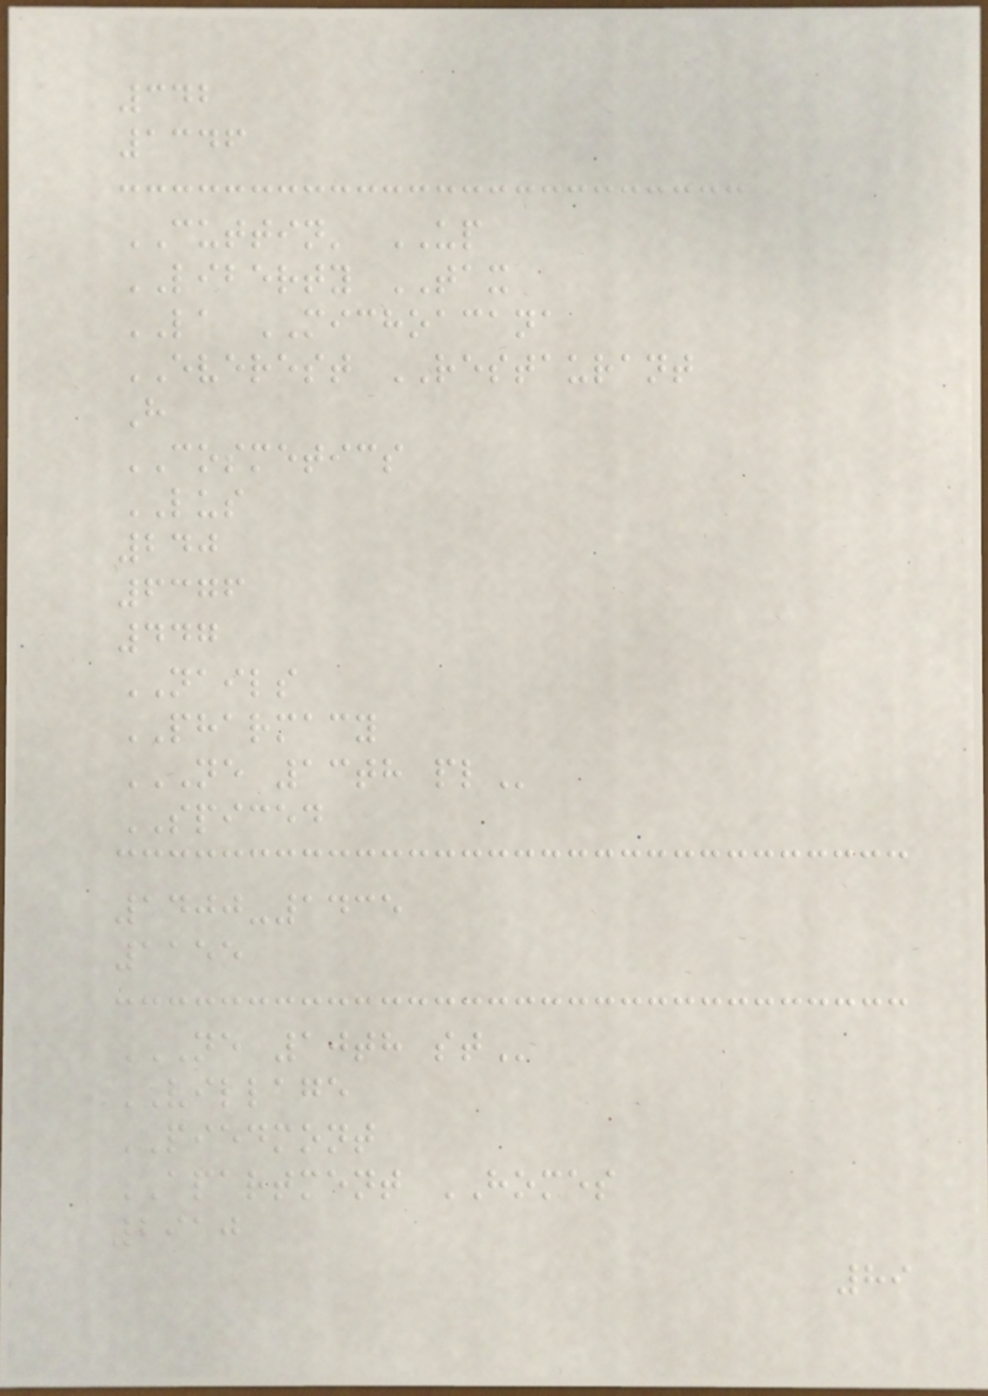342
1346
CUTTIN' UP
LIBERTY TAX
LA MICHOACANA
EVEREST RESTAURANT
H
COSMETICS
LUS
240
6376
447
NAILS
PHARMACY
NE 13TH PL
SPICED
1400-1435
1155
NE 10TH ST
VILLAGE
PIEDMONT
APARTMENT HOMES
2910
89
